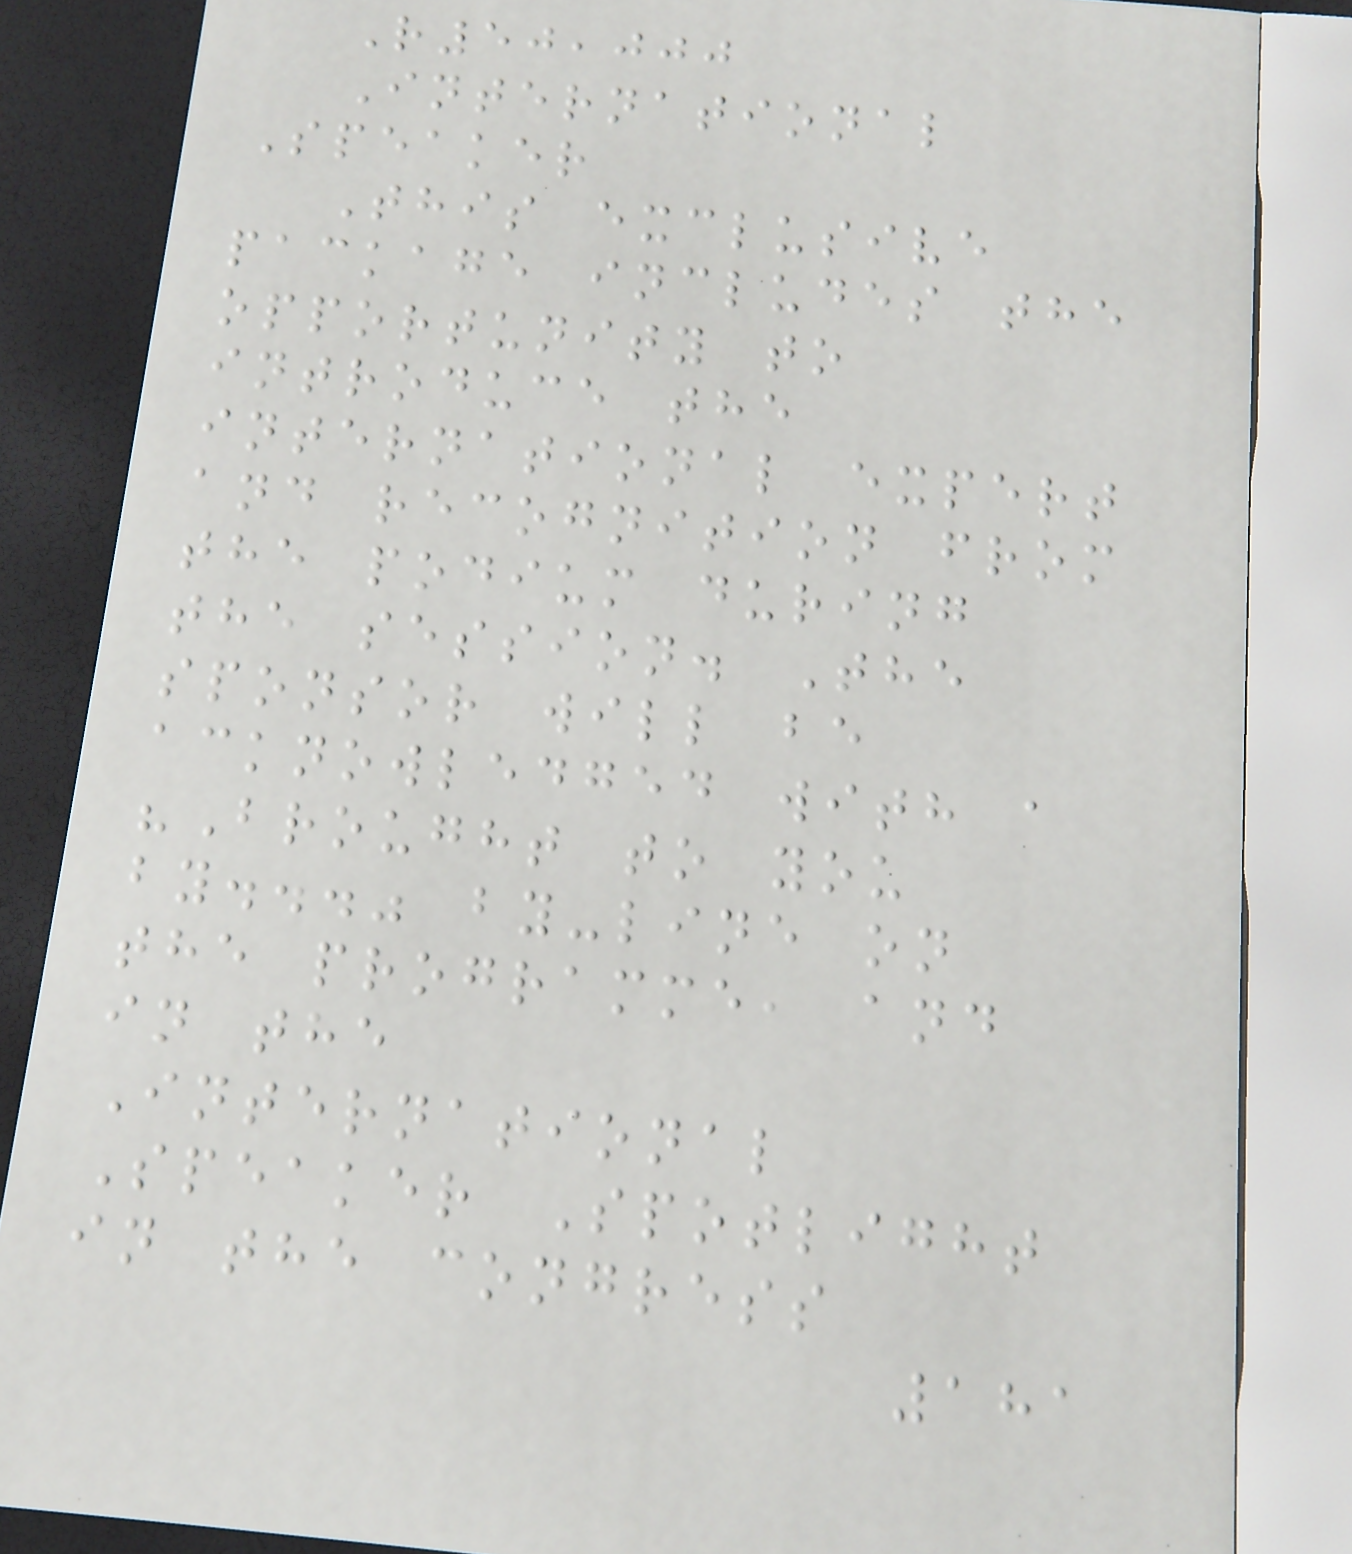R50,000
International
Speaker
This exclusive
package includes the
opportunity to
introduce the
international expert
and recognition from
the podium during
the session. The
sponsor will be
acknowledged with a
"Brought to you
by..." by-line on
the programme, and
in the
International
Speaker Spotlight
in the congress
181
